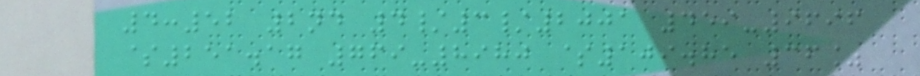4:52 2nd 4/3/2001 459-9696
$251.17 769-8980 $109.85 36%
